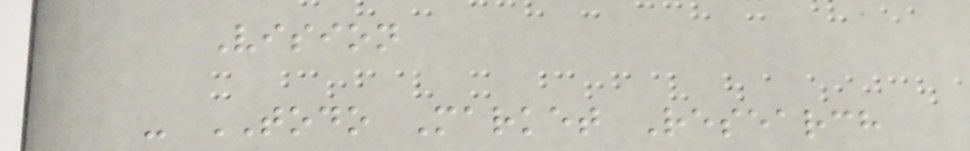Vision
- TODO Market Research
